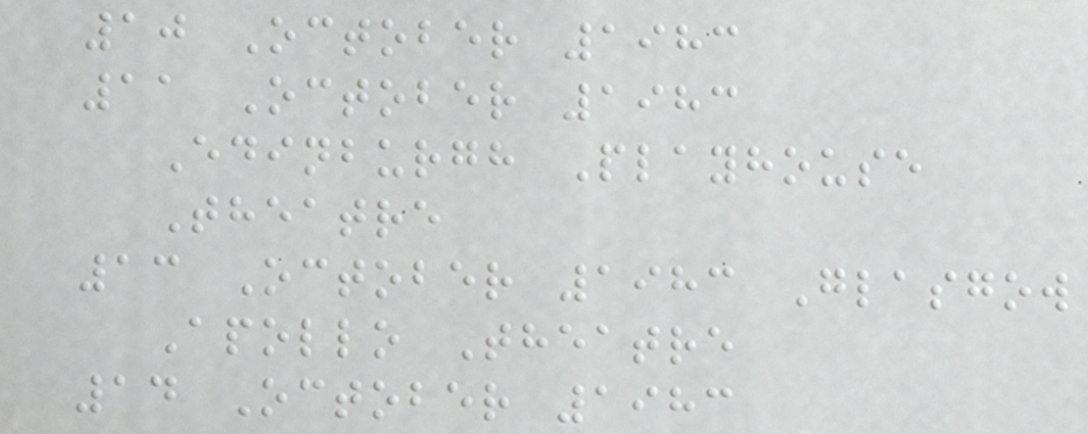10 October 1983
11 October 1983
Edinburgh Playhouse
Theatre
13 October 1983 Glasgow
Apollo Theatre
14 October 1983
